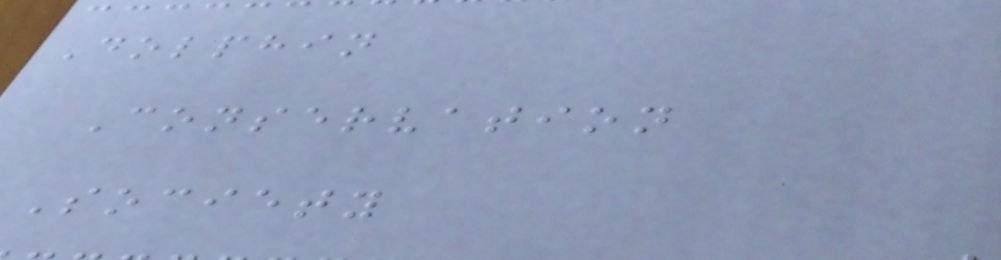Dolphin
Conservation
Society
